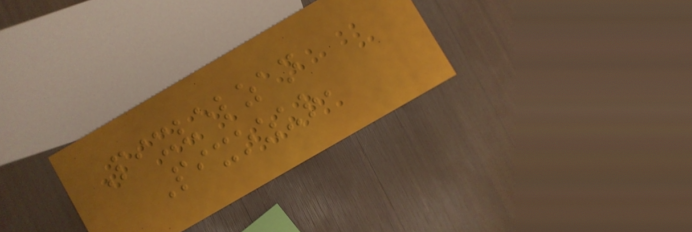Pixvelzan
Pixozur,
